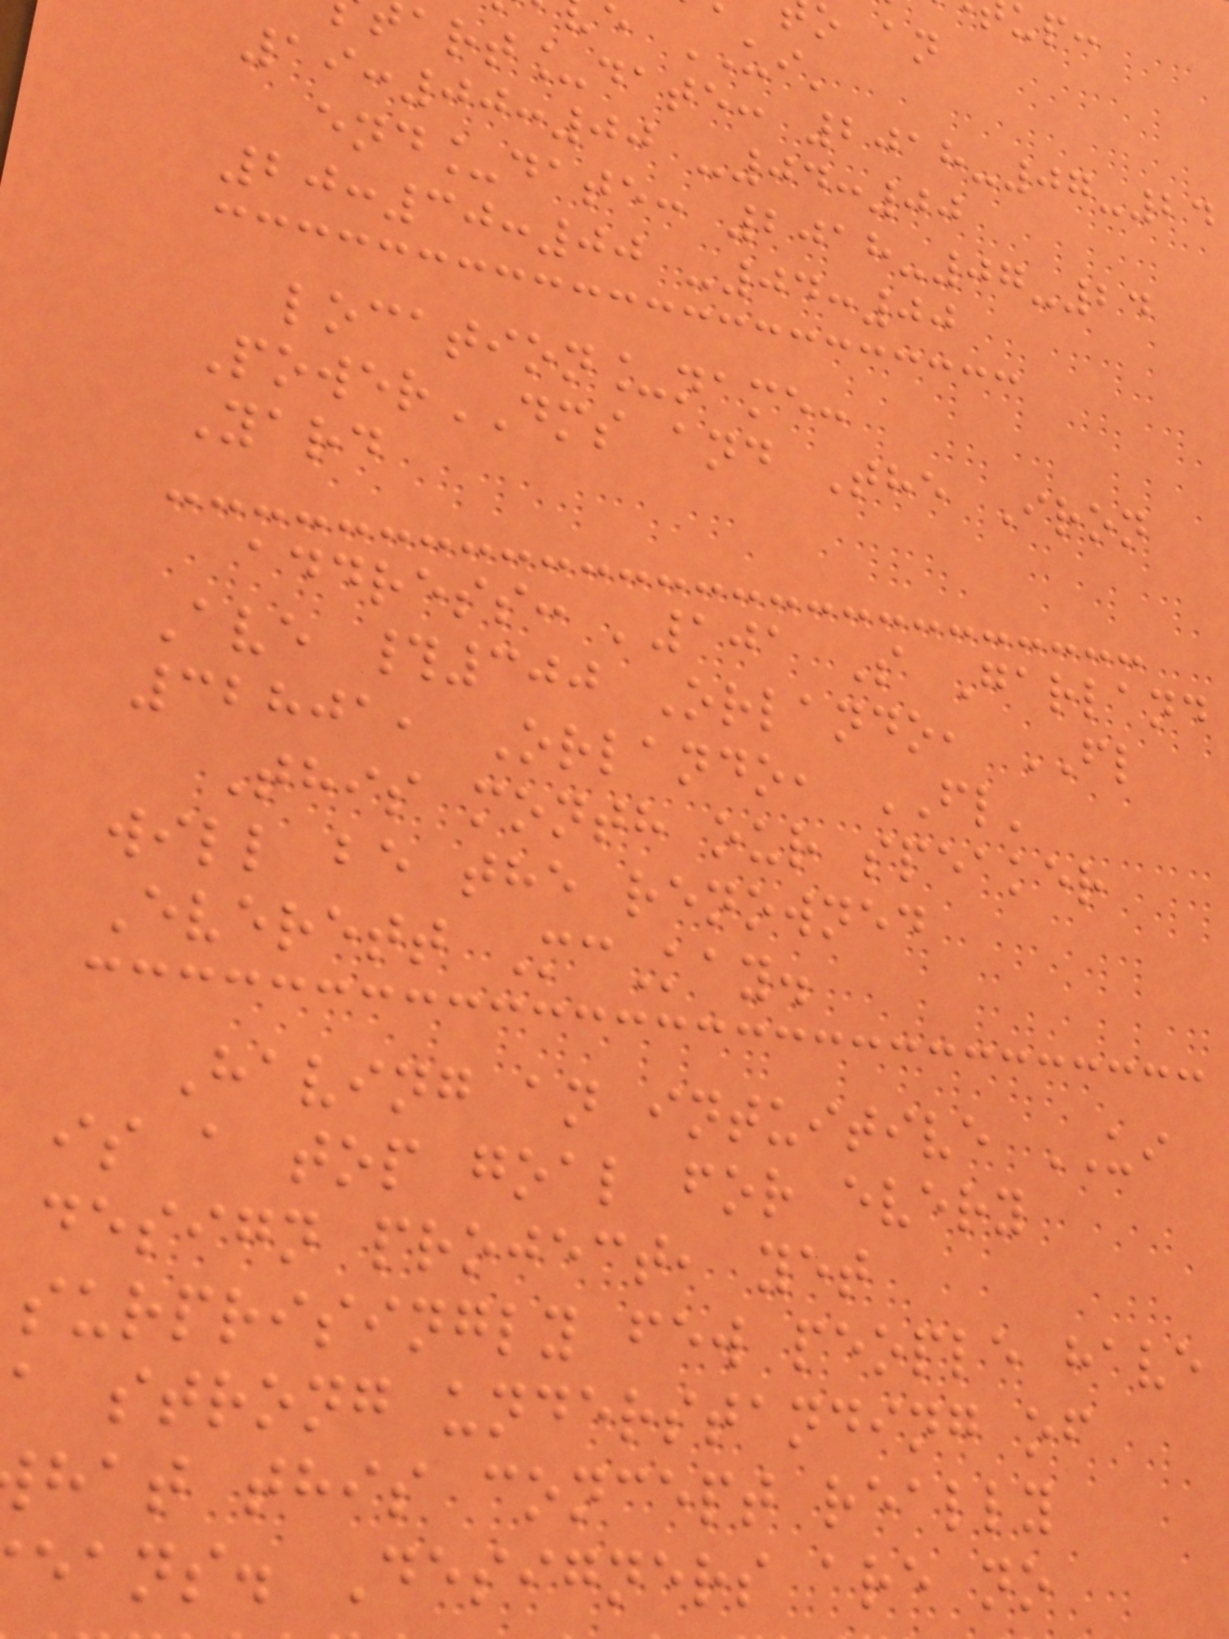e UI'
art_date: 2018-07-24
19:00:00 -04:00
end_date: 2018-07-24
20:30:00 -04:00
location_name:
PowerDMS and The Iron
Yard
address: '101 S Garland
Ave #300 Orlando, FL
32801, Orlando, FL'
This month our speaker
will be the renowned
Everett McKay.
Having an intuitive UI
is a top goal for every
design project, yet
surprisingly few people have
a strong understanding of
hat this concept really
eans. Designers are no
